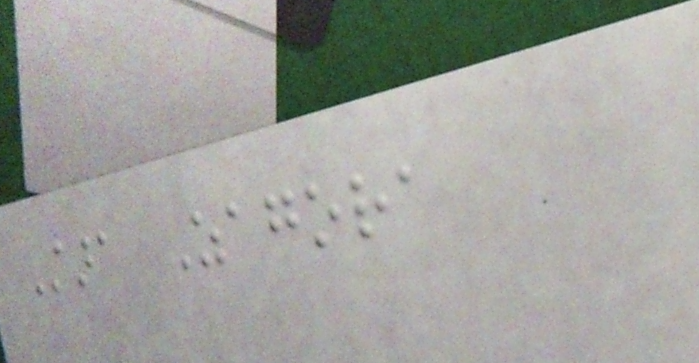Stara Zagora
